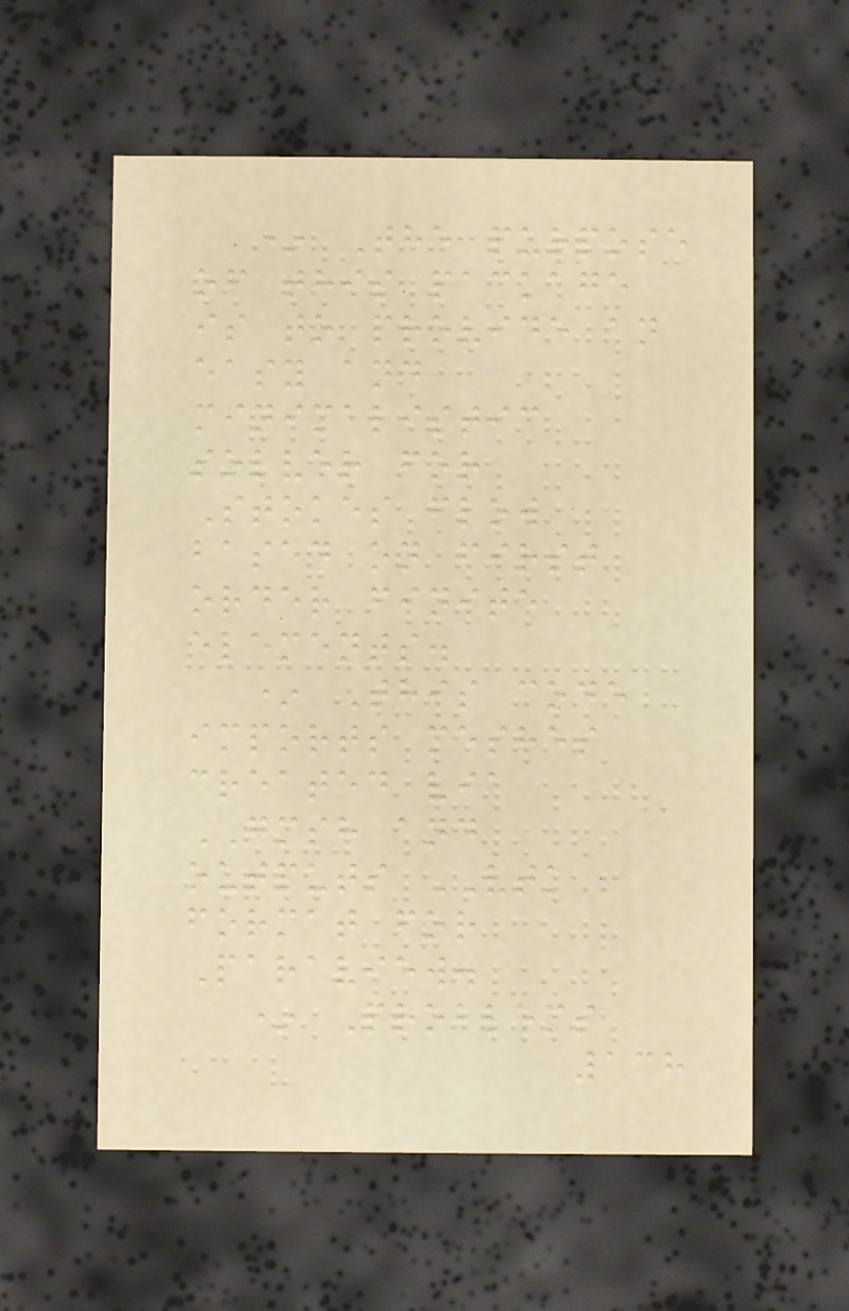* The purpose
of this package
is to provide an
easy and
minimalistic
solver for
Stokes flow
based on first
order finite
elements.
* This code
imports meshes
created via
GMSH and
outputs VTK
format for
Paraview.
* Problems
138
